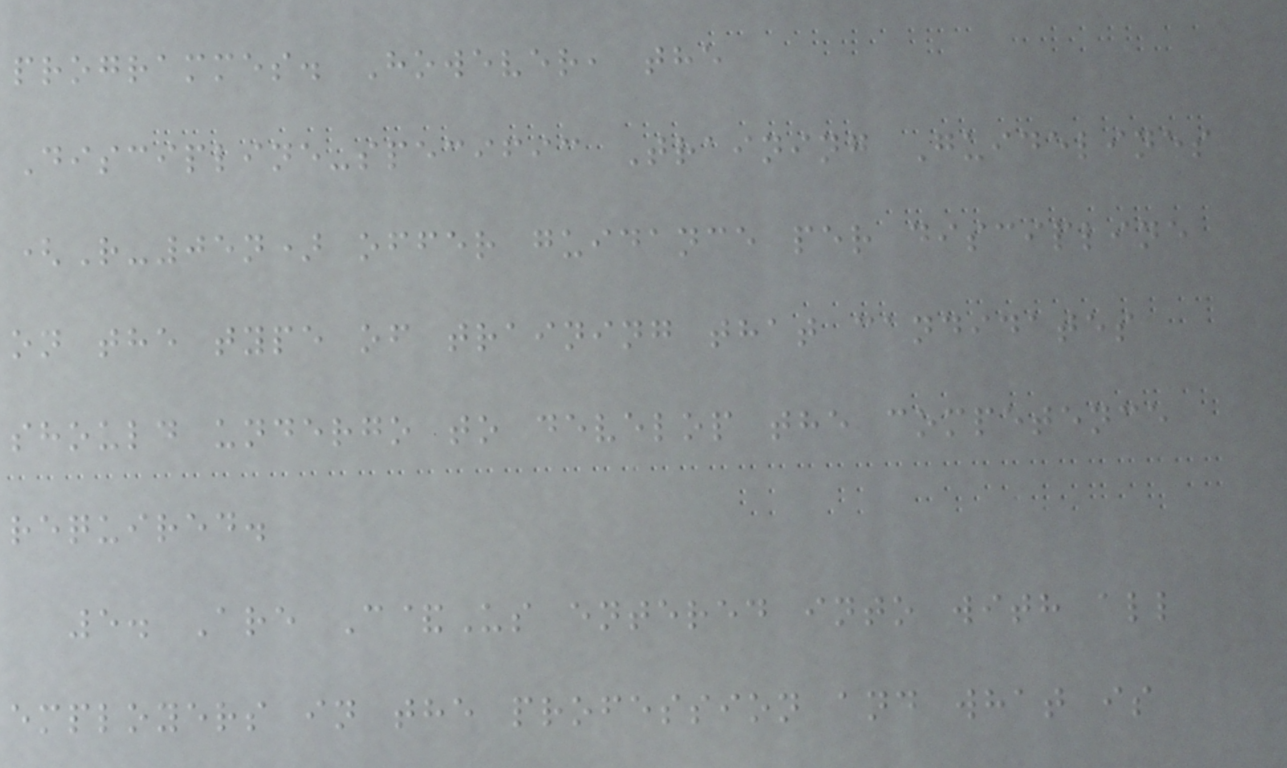programmes. However, the
Discipline-specific Training Guidelines
(R-05n) offer guidance per discipline
on the type of training that candidates
should undergo to develop the competence
required.
5. Are C&Us entered into with all
employers in the profession and what is
